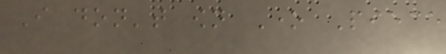I don't own One Piece
